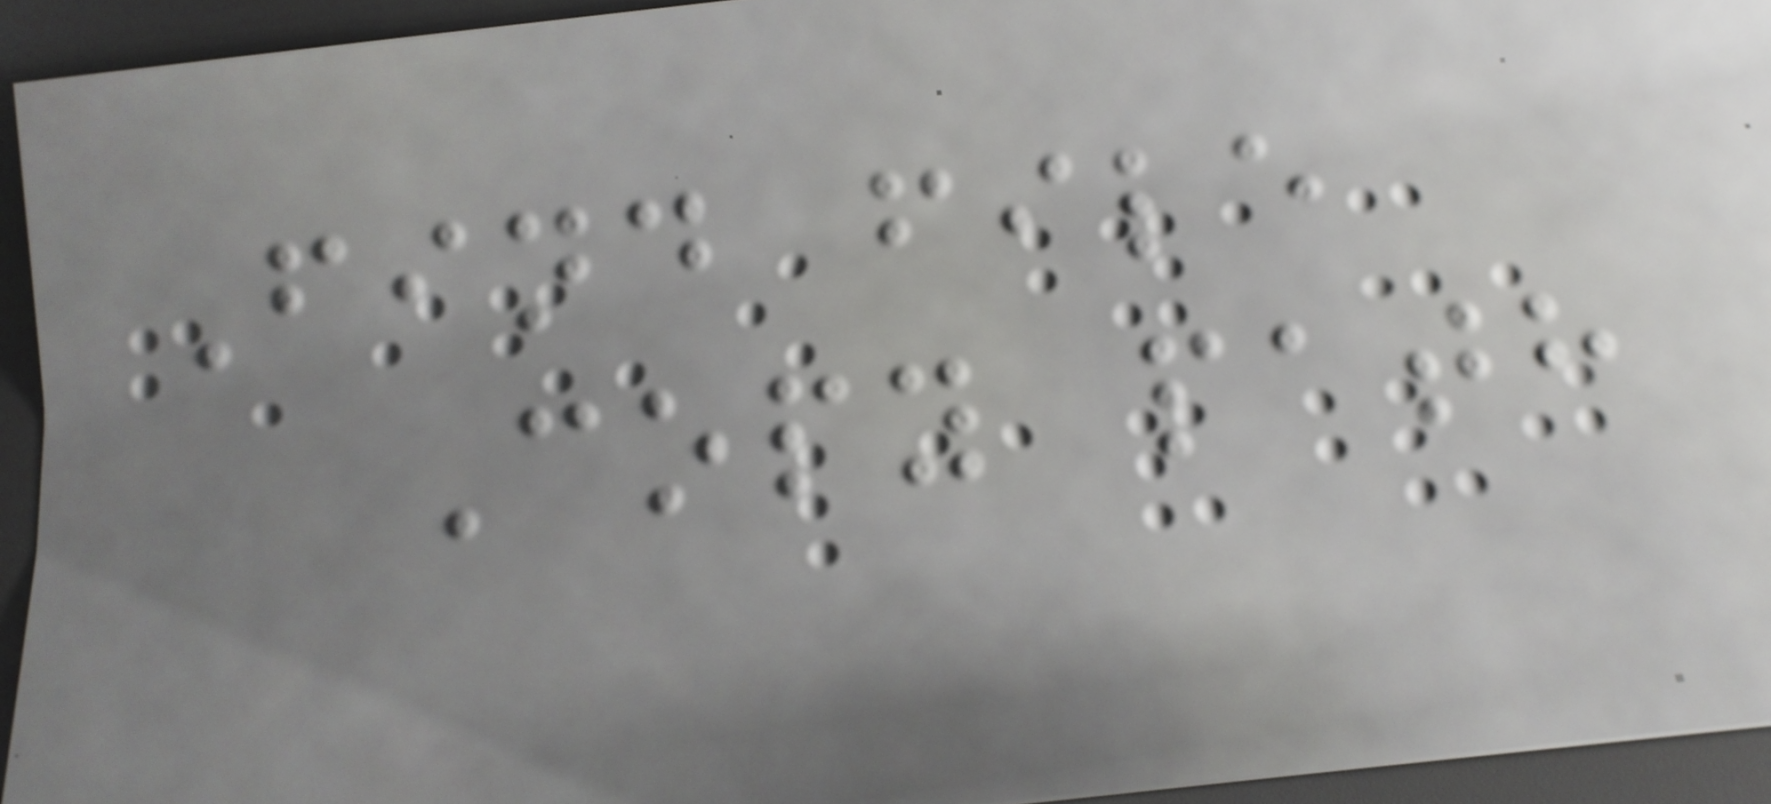Find file
Copy path
